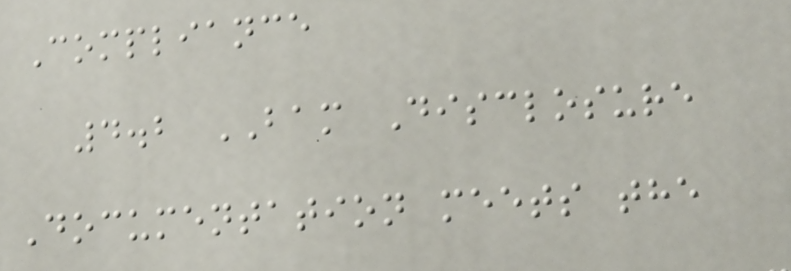Compliance
4.2 BAM Disclosure
Documentation meets the
